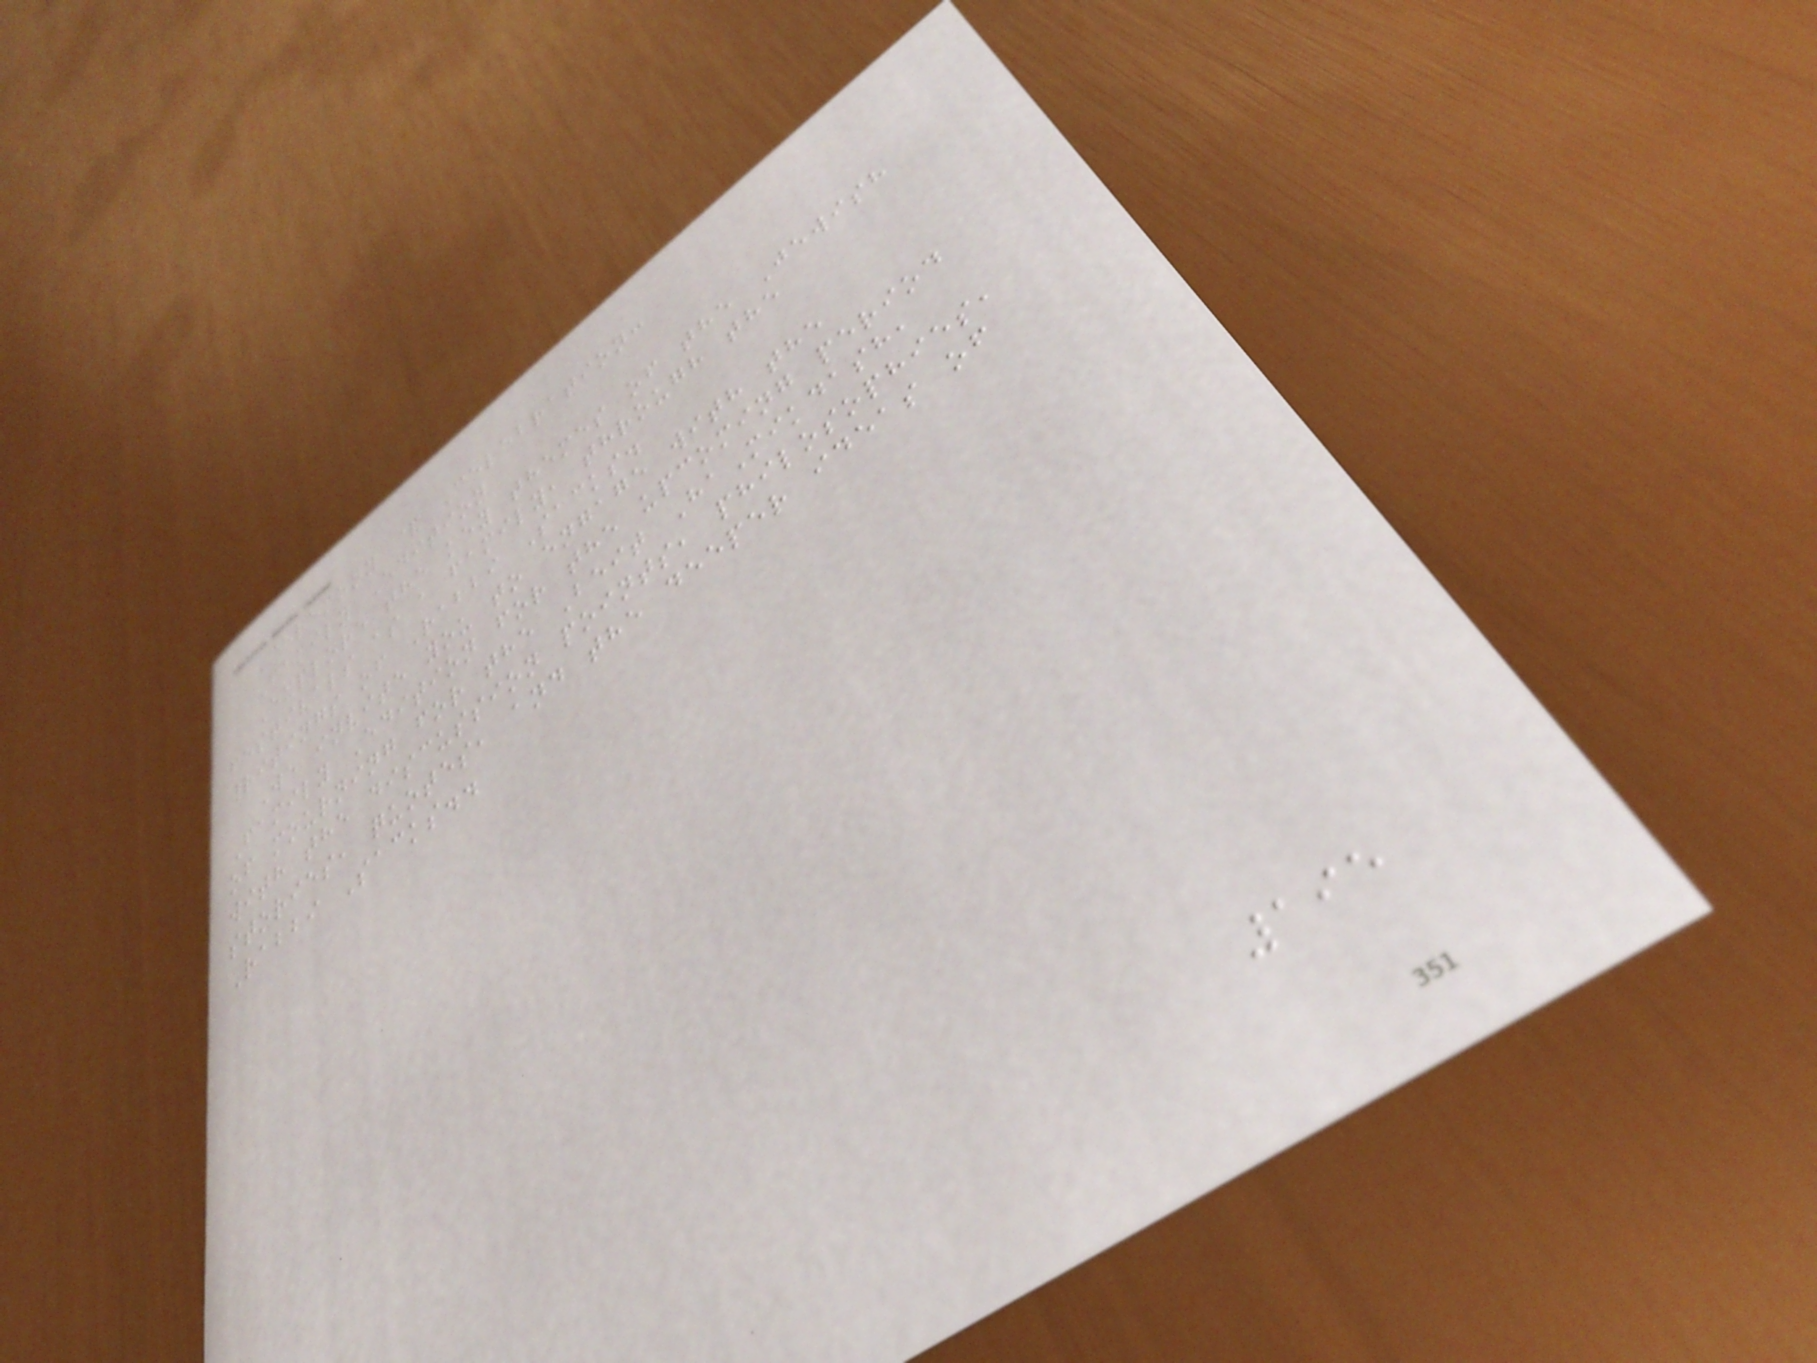Ceremony & Celebration:
Family Edition
Explore the key themes of the Jewish
festivals as a family, through the
writings of Rabbi Sacks.
We invite you to engage with the
Family Edition for the upcoming period
of mourning for the Beit HaMikdash,
with the discussion points, philosophies,
stories, quotes, and the deeper ideas of
Rabbi Sacks..
195
